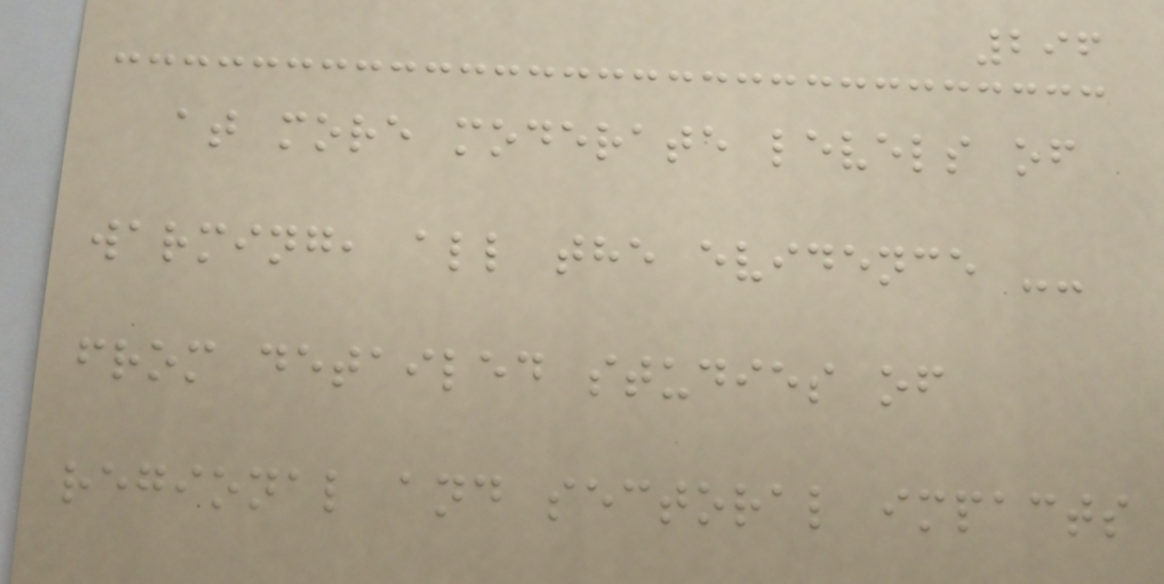296
at more moderate levels of
warming, all the evidence --
from detailed studies of
regional and sectoral impacts
